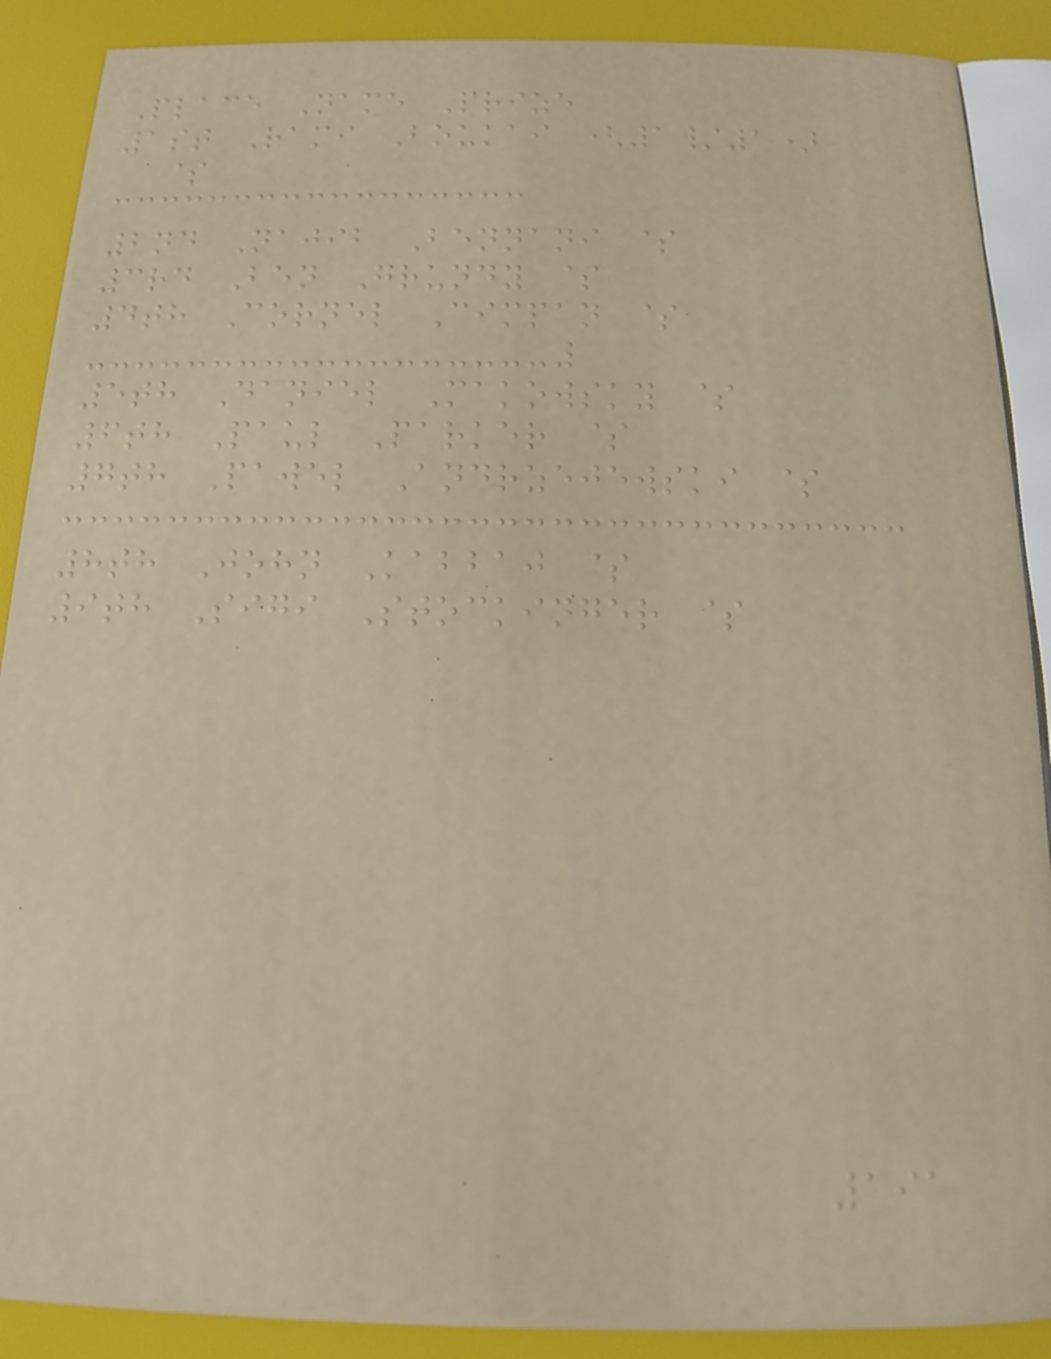Place Name Prize
1st Rami Boukai (1/1)
$
2nd Najib Bennani $
3rd Ben Grundy $
4th Cornel Cimpan $
5th Daniel Makowsky $
6th Paul Parker $
7th Pawel Andrzejewski $
8th John Kabbaj $
9th Sigi Stockinger $
191
